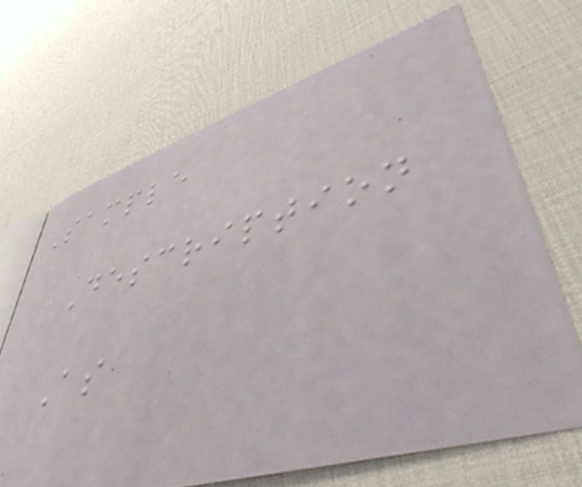Sample
Description
As
